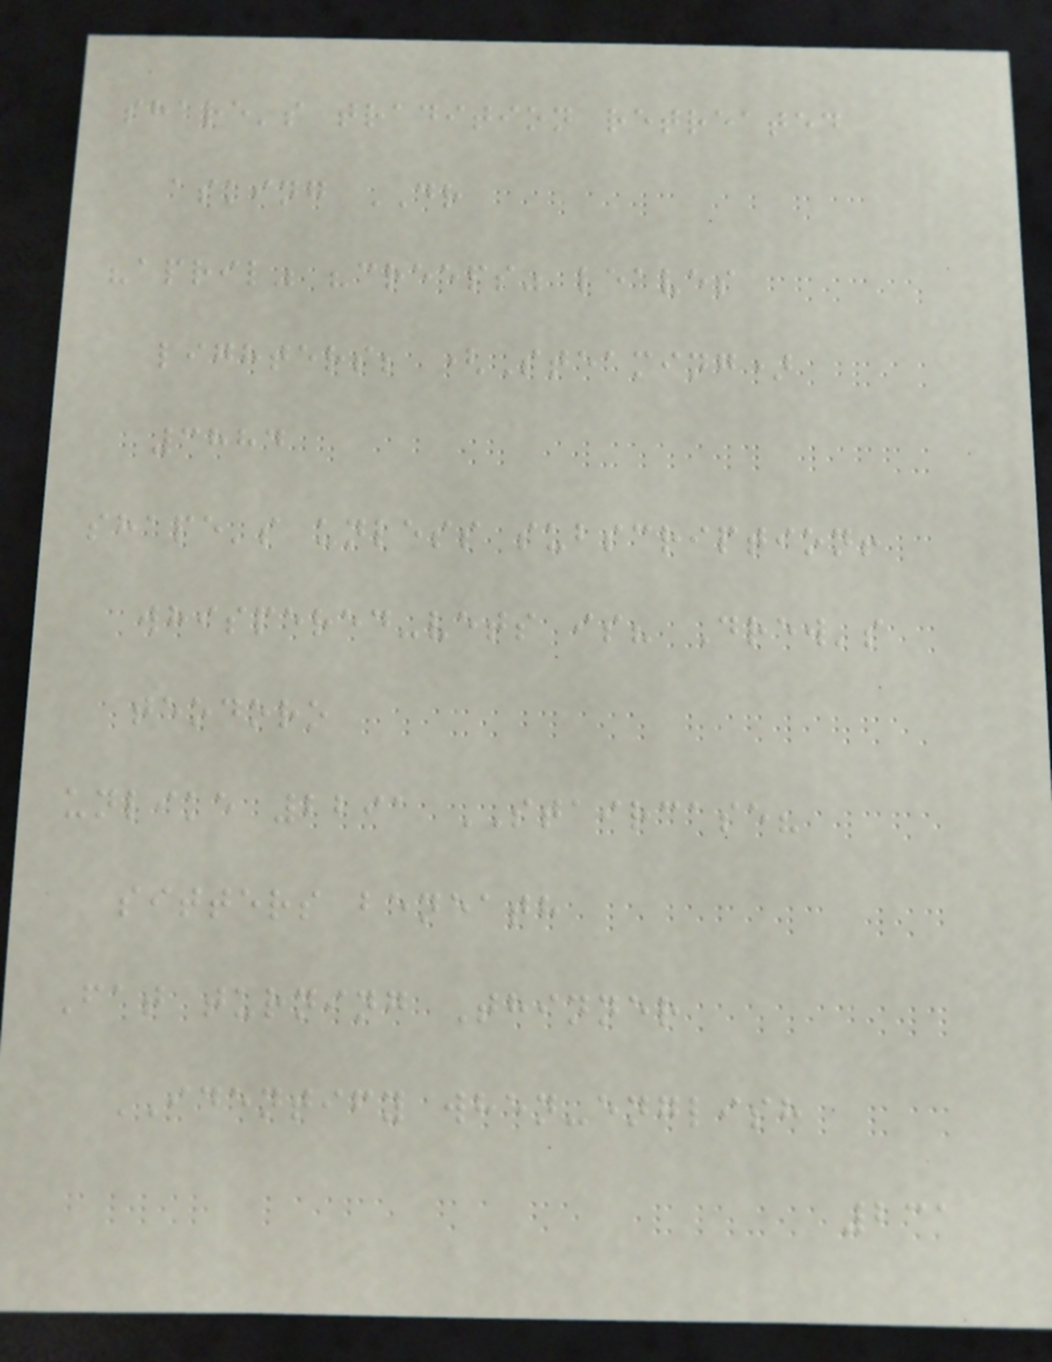share's tradition retreated
asking DR
"april" "creeps" leaves
lighters; (Steaming)
3884
shape's unless subscription!
whispered-vets is? Drew's
teodoro
unlike 2291 STAIRCASE?
sitters beneath
Fat turning Thinner
IDENTIFY when-english
231
